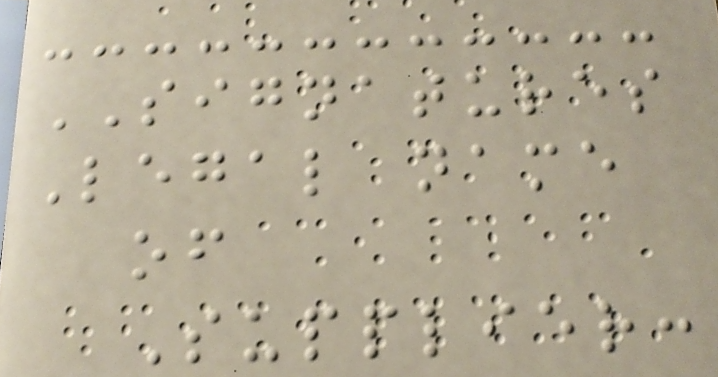SIGNATURES
Legal name
of
Supplier:
